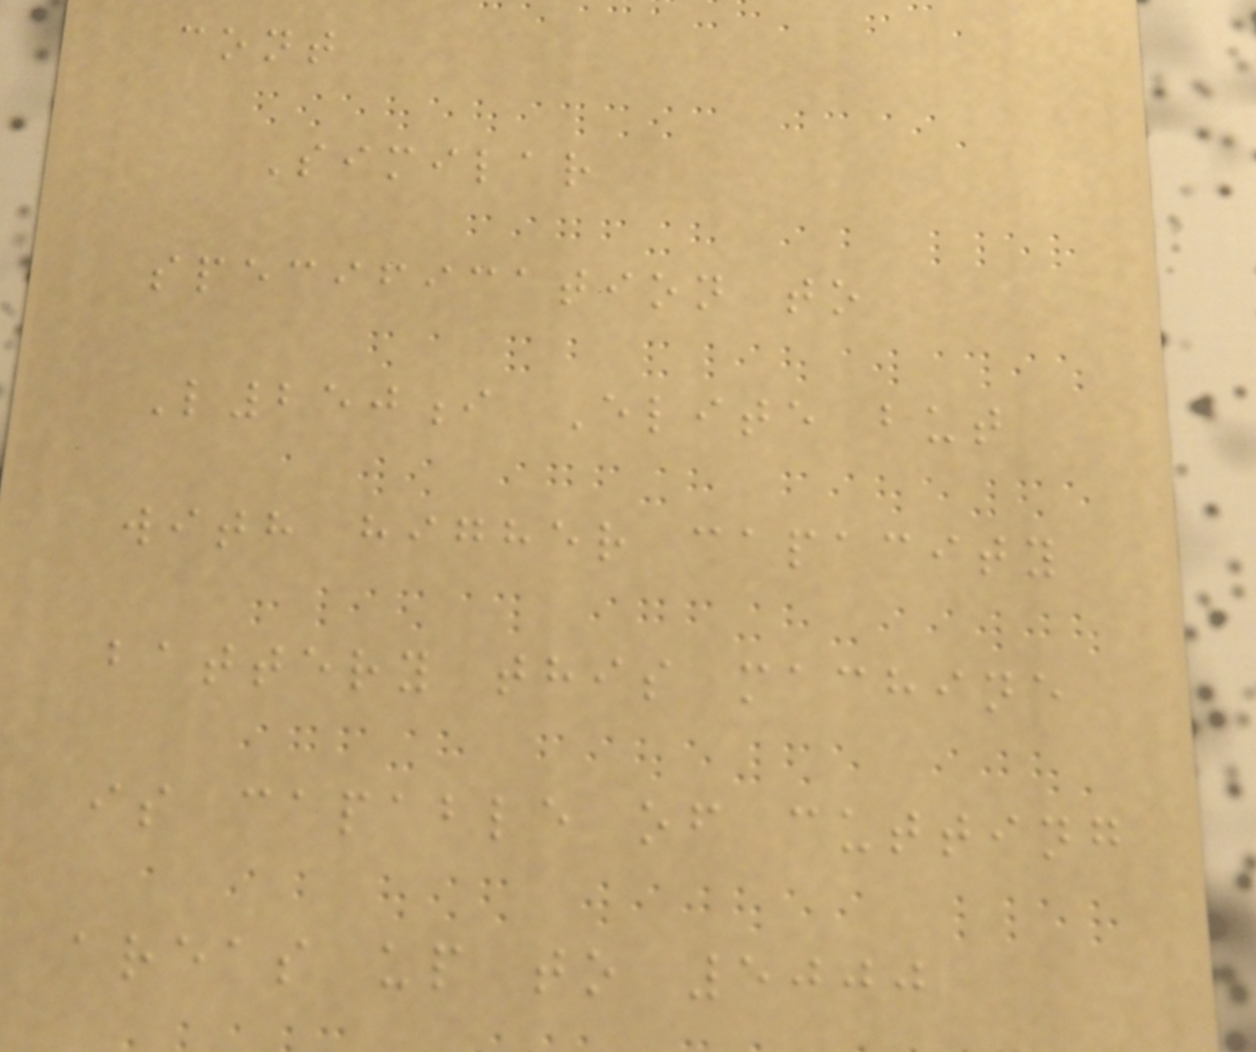cont
Similar
specification to
L250i Elite but
with higher capacity
battery this machine
is capable of cutting
areas up to 5000
